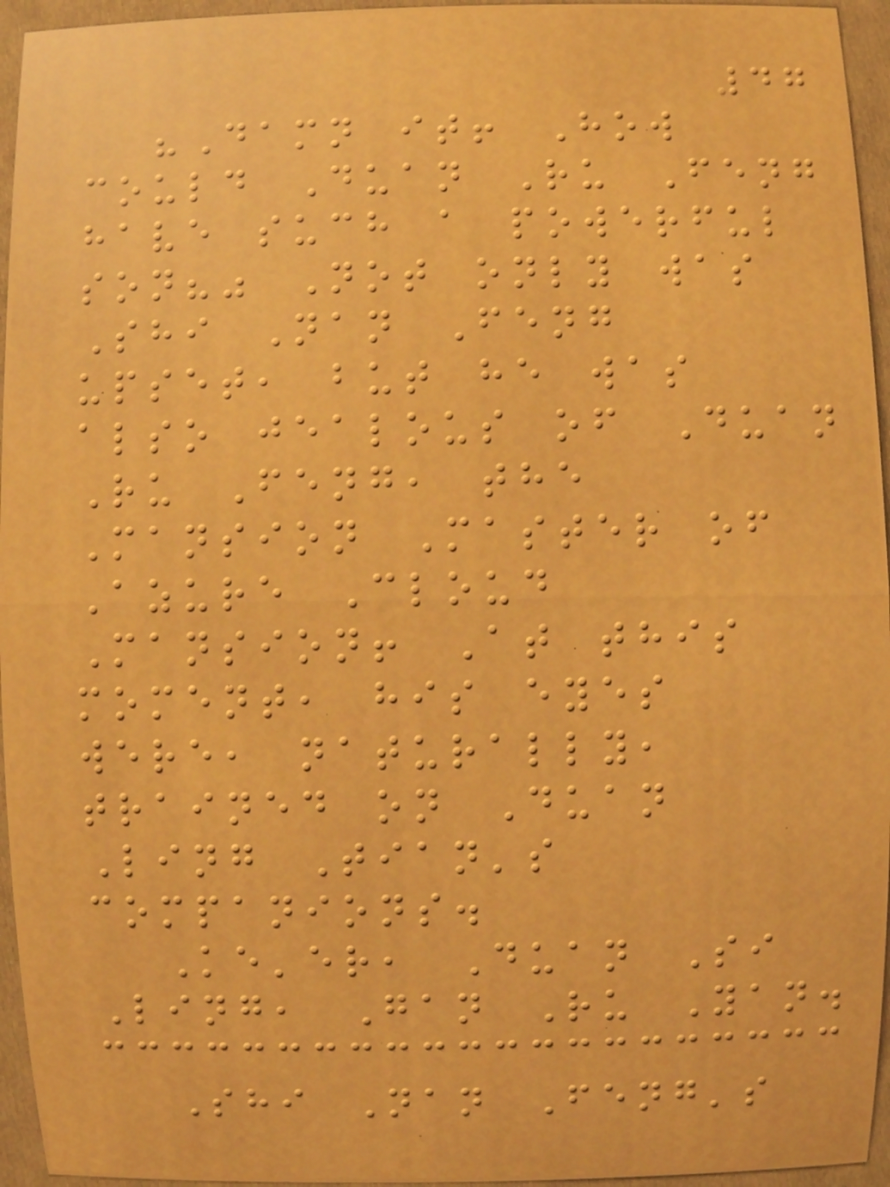47
"Damn it! How
could Duan Ru Feng
have such a powerful
son?" Not only was
Shi Nan Feng
upset, but he was
also jealous of Duan
Ru Feng, the
Mansion Master of
Azure Cloud
Mansion! At this
moment, his eyes
were, naturally,
trained on Duan
Ling Tian's
companions.
Ke'er, Duan Si
Ling, Gan Ru Yan.
Shi Nan Feng's
